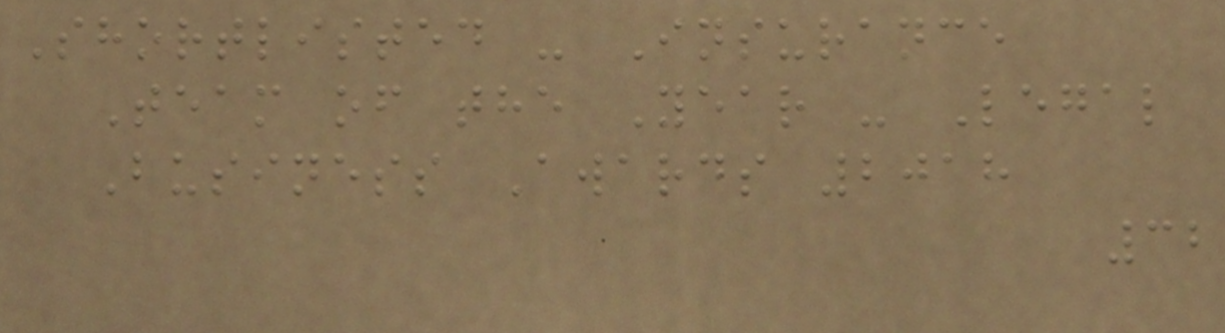Shortlisted - Insurance
Team of the Year - Legal
Business Awards 2018
32
